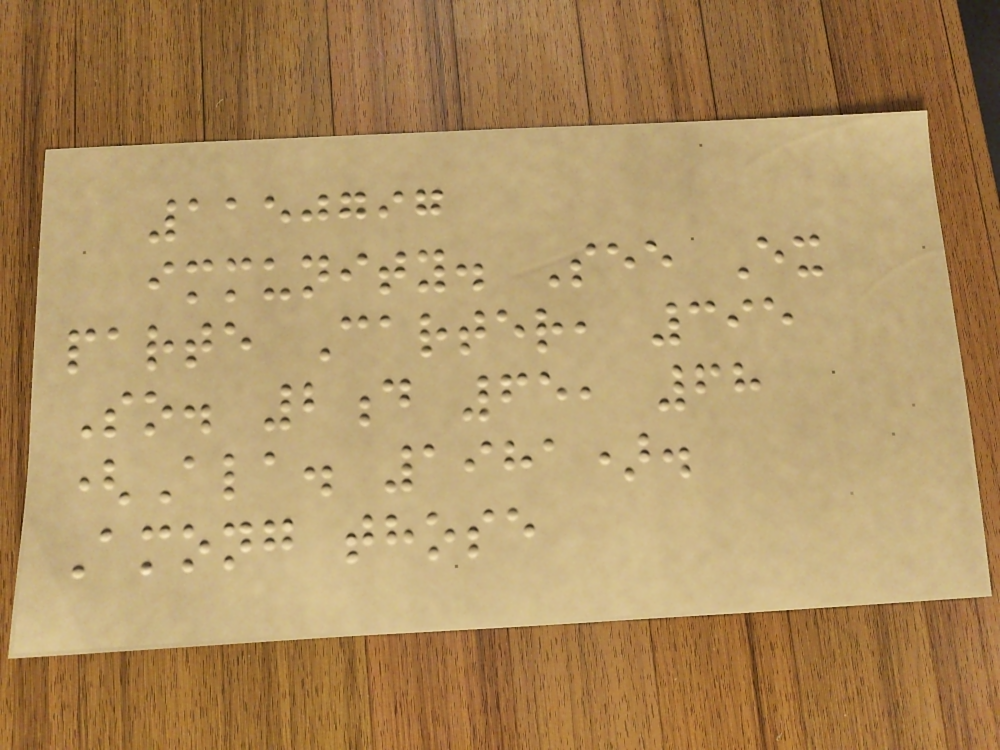1150797
immunity. See Ex
parte Carter, 395
So. 2d 65, 68
(Ala. 1981).
Among those
